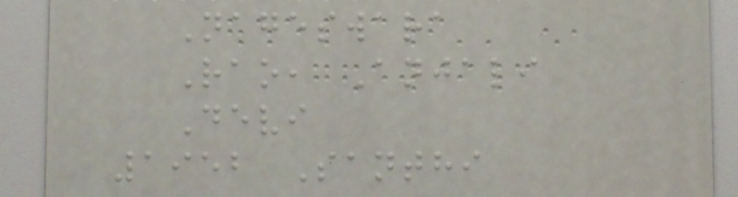Nageswara
Rao, Anjali
Devi
1952 Santhi
